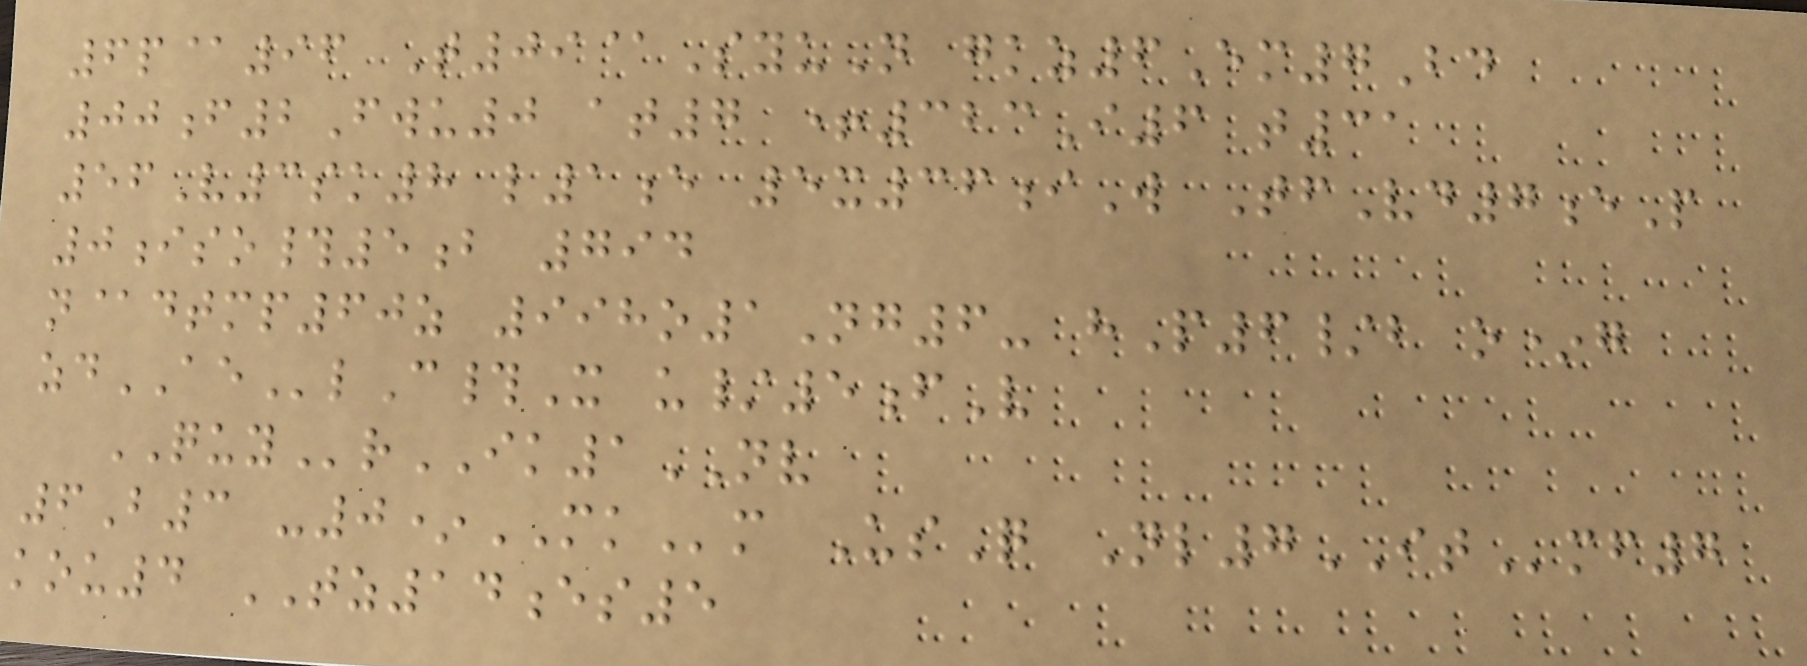6p@96 T09@SyuN gkz6Em7Bd
00f2Fwu0 at7 +323I6 t31
56V3sk8 l1e 5x36iW TfVd7eP
0iso#5b 794
n@dtmp60z 998o1Ng6- hP6/b o*g
zdAElC#X u/5fV
QUYrIK1NV
6B3 -0*MKm UsQ Nl7ITmf7
kou4 TZ14es5
